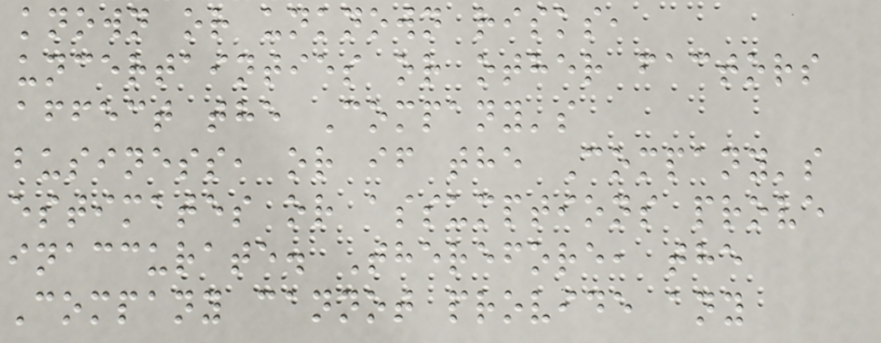known or unknown risks,
uncertainties or other factors
affect the Company's
business, or if the Company's
estimates or assumptions prove
inaccurate. Therefore, the
Company cannot provide any
